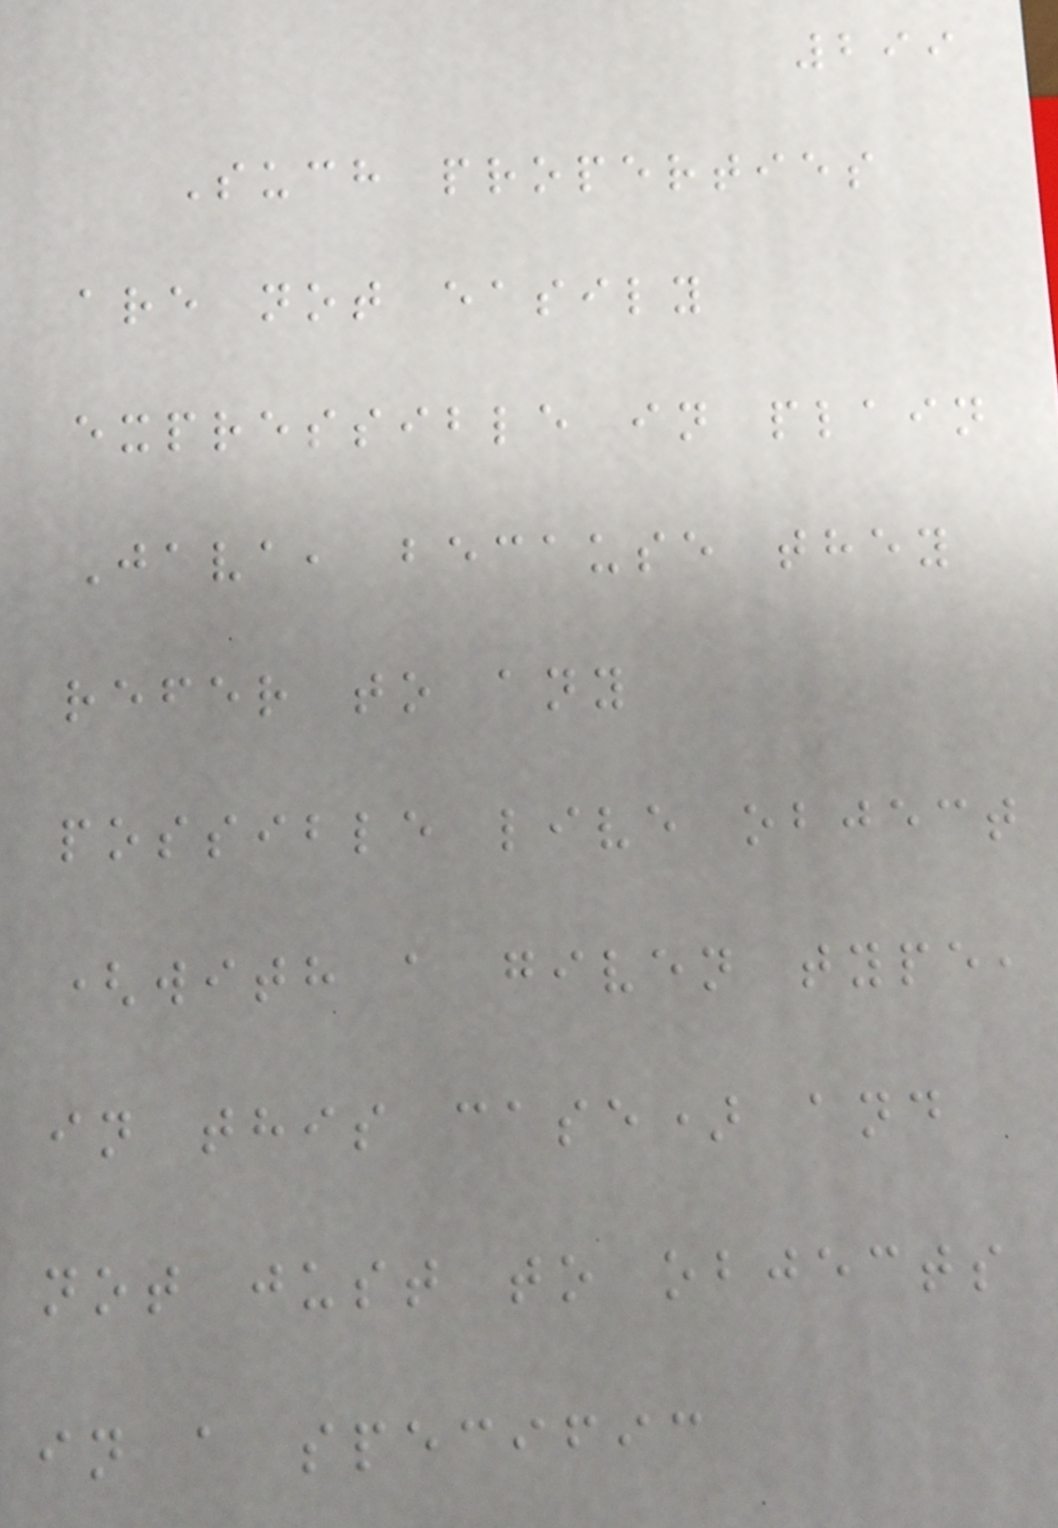299
Such properties
are not easily
expressible in plain
Java, because they
refer to any
possible live object
(with a given type,
in this case) and
not just to objects
in a specific
